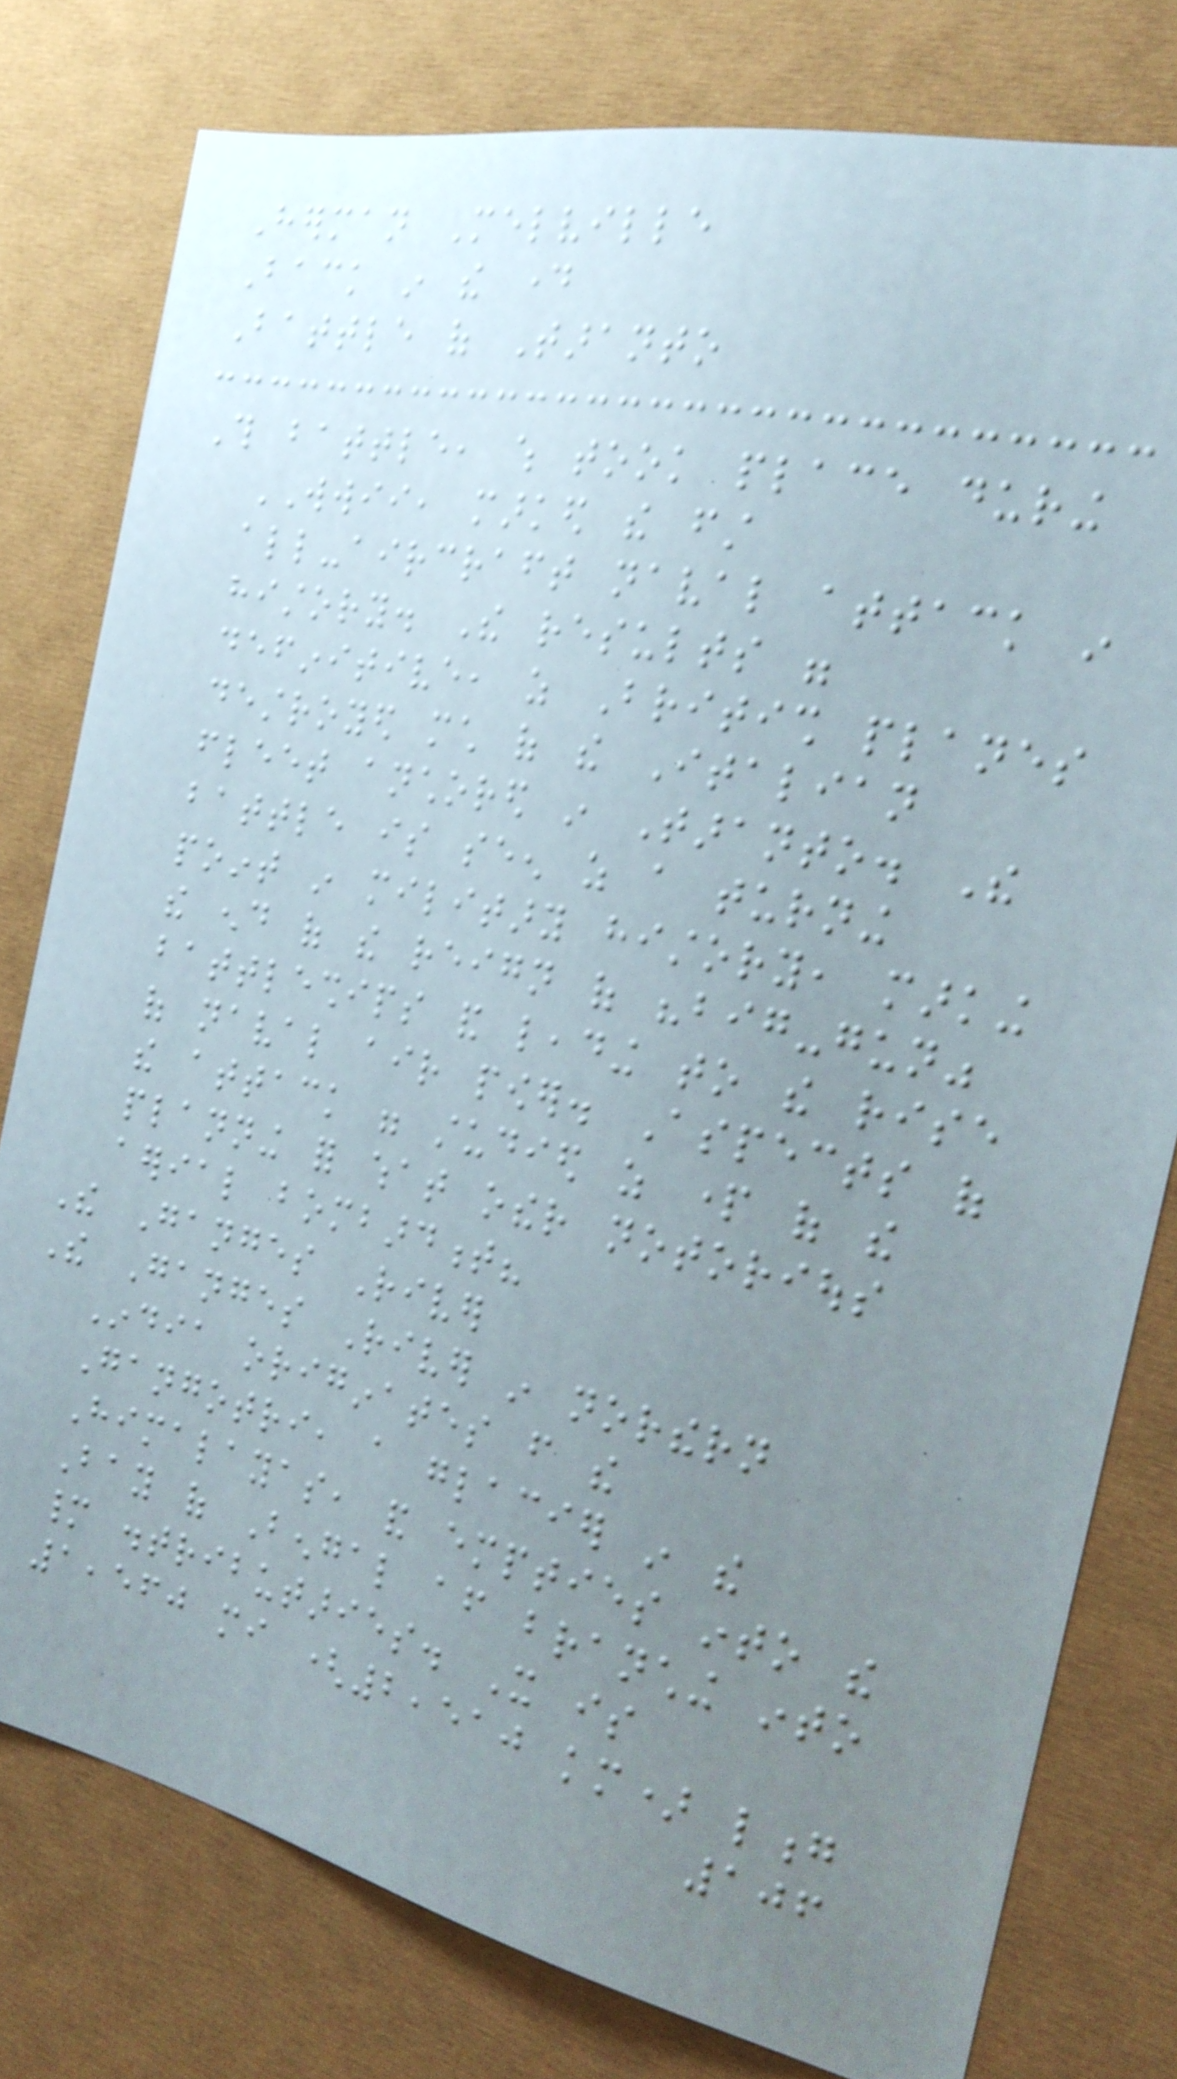Herman Melville
Back in the day
Battle of Taranto
This battle, which took place during
WWII, marked the first
all-aircraft naval attack in
history. The results were
definitive, as British planes
destroyed much of the Italian
fleet anchored in Taranto. The
battle is seen as a turning
point in military history, marking
the end of the reign of "big-gun"
battleships and leading to the rise
of naval air power. Aspects of
the attack were studied as part of the
planning for what other notorious
aerial bombardment?
The Ganges River
The Ganges River in northern
India originates from the
Gangotri, a glacier in the
Himalayas, and empties into the
Bay of Bengal after branching into
many distributaries. It is
1,560 mi (2,510 km) long
106
